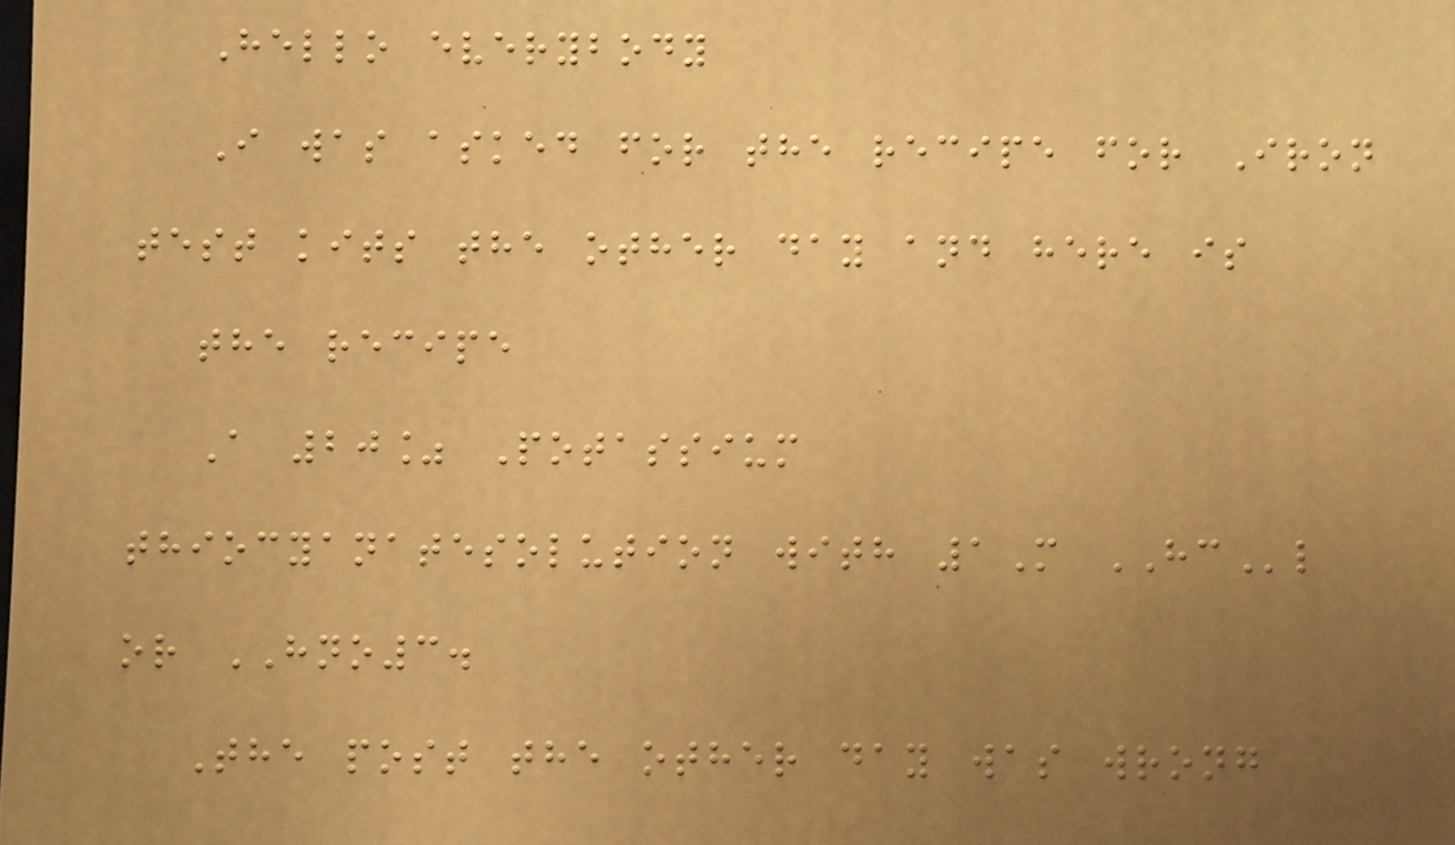Hello everybody
I was asked for the recipe for Iron
test kits the other day and here is
the recipe
A 20% Potassium
thiocyanatesolution with 1M HCl
or HNO3.
The post the other day was wrong
